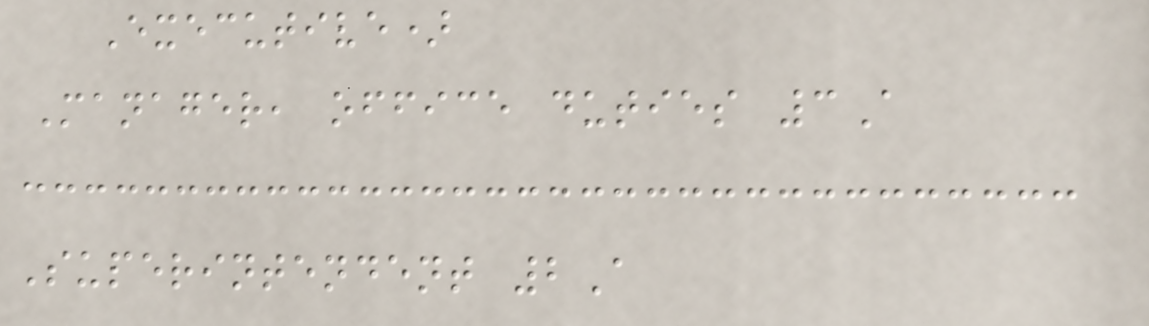Executive)
Manager, office duties 3A
Superintendent 2A
